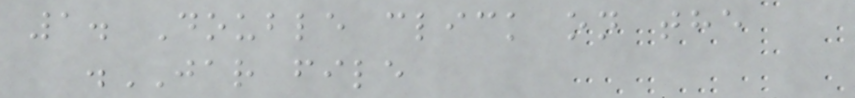1. Double click on the
.JAR file
